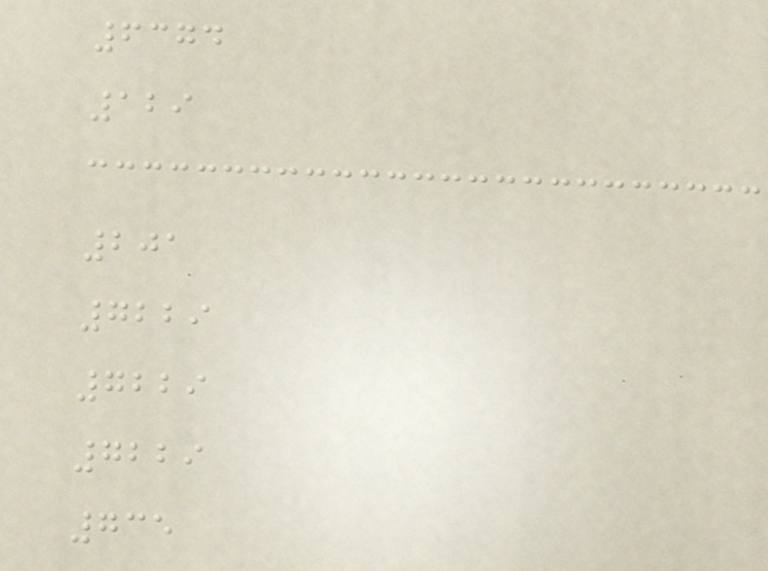6374
129
201
7229
7229
7229
735
